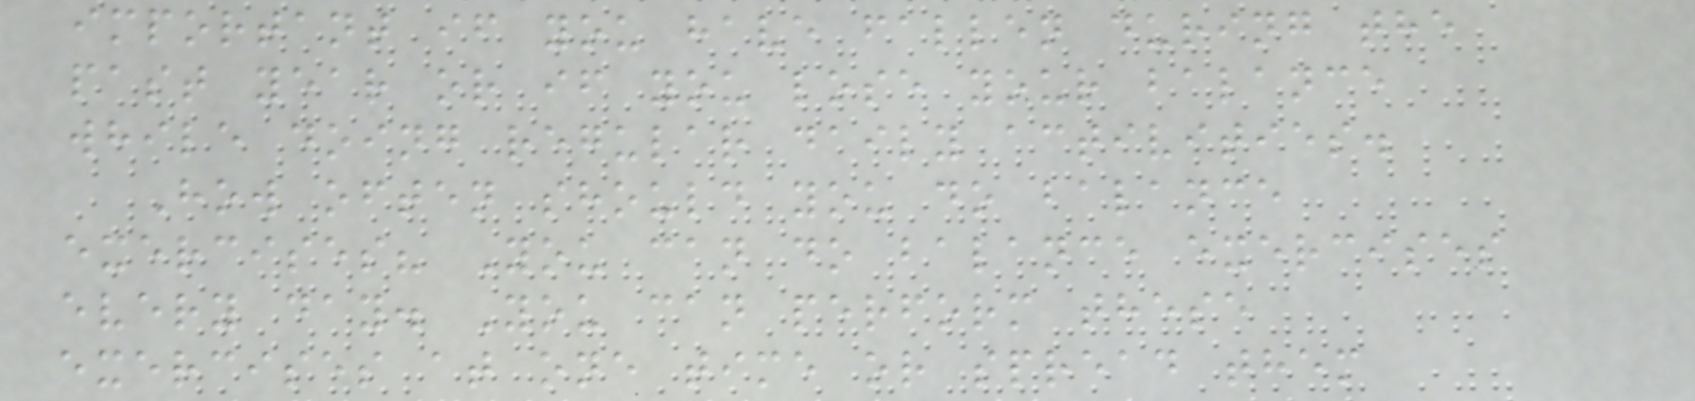important if you have fallen during the
past year or if you lose your balance
while doing regular daily activities.
How often should you do balance
exercises? You can do balance exercises
every day. You can perform these
exercises at one time or spread them
